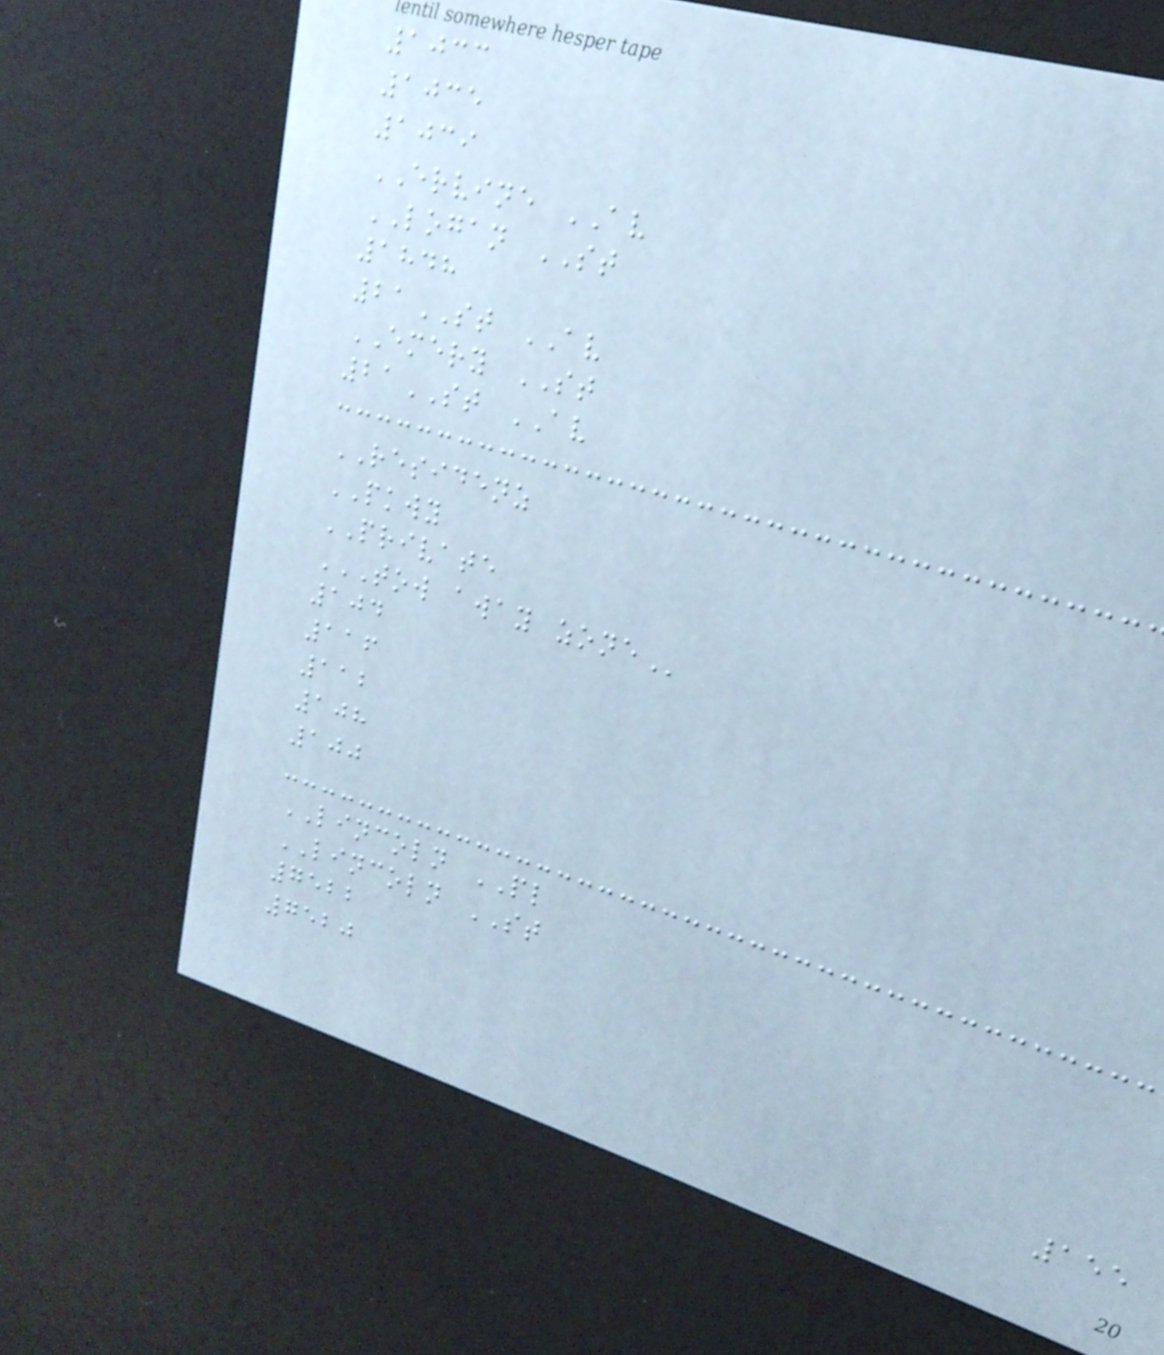1033
1035
1039
ERVINE AV
LOGAN ST
1848
21ST AV
EMERY ST
21ST AV
RESIDENZ
PKWY
PRIVATE
TOW AWAY ZONE
104
116
112
108
100
LINCOLN PL
LINCOLN ST
7522
7520
155
